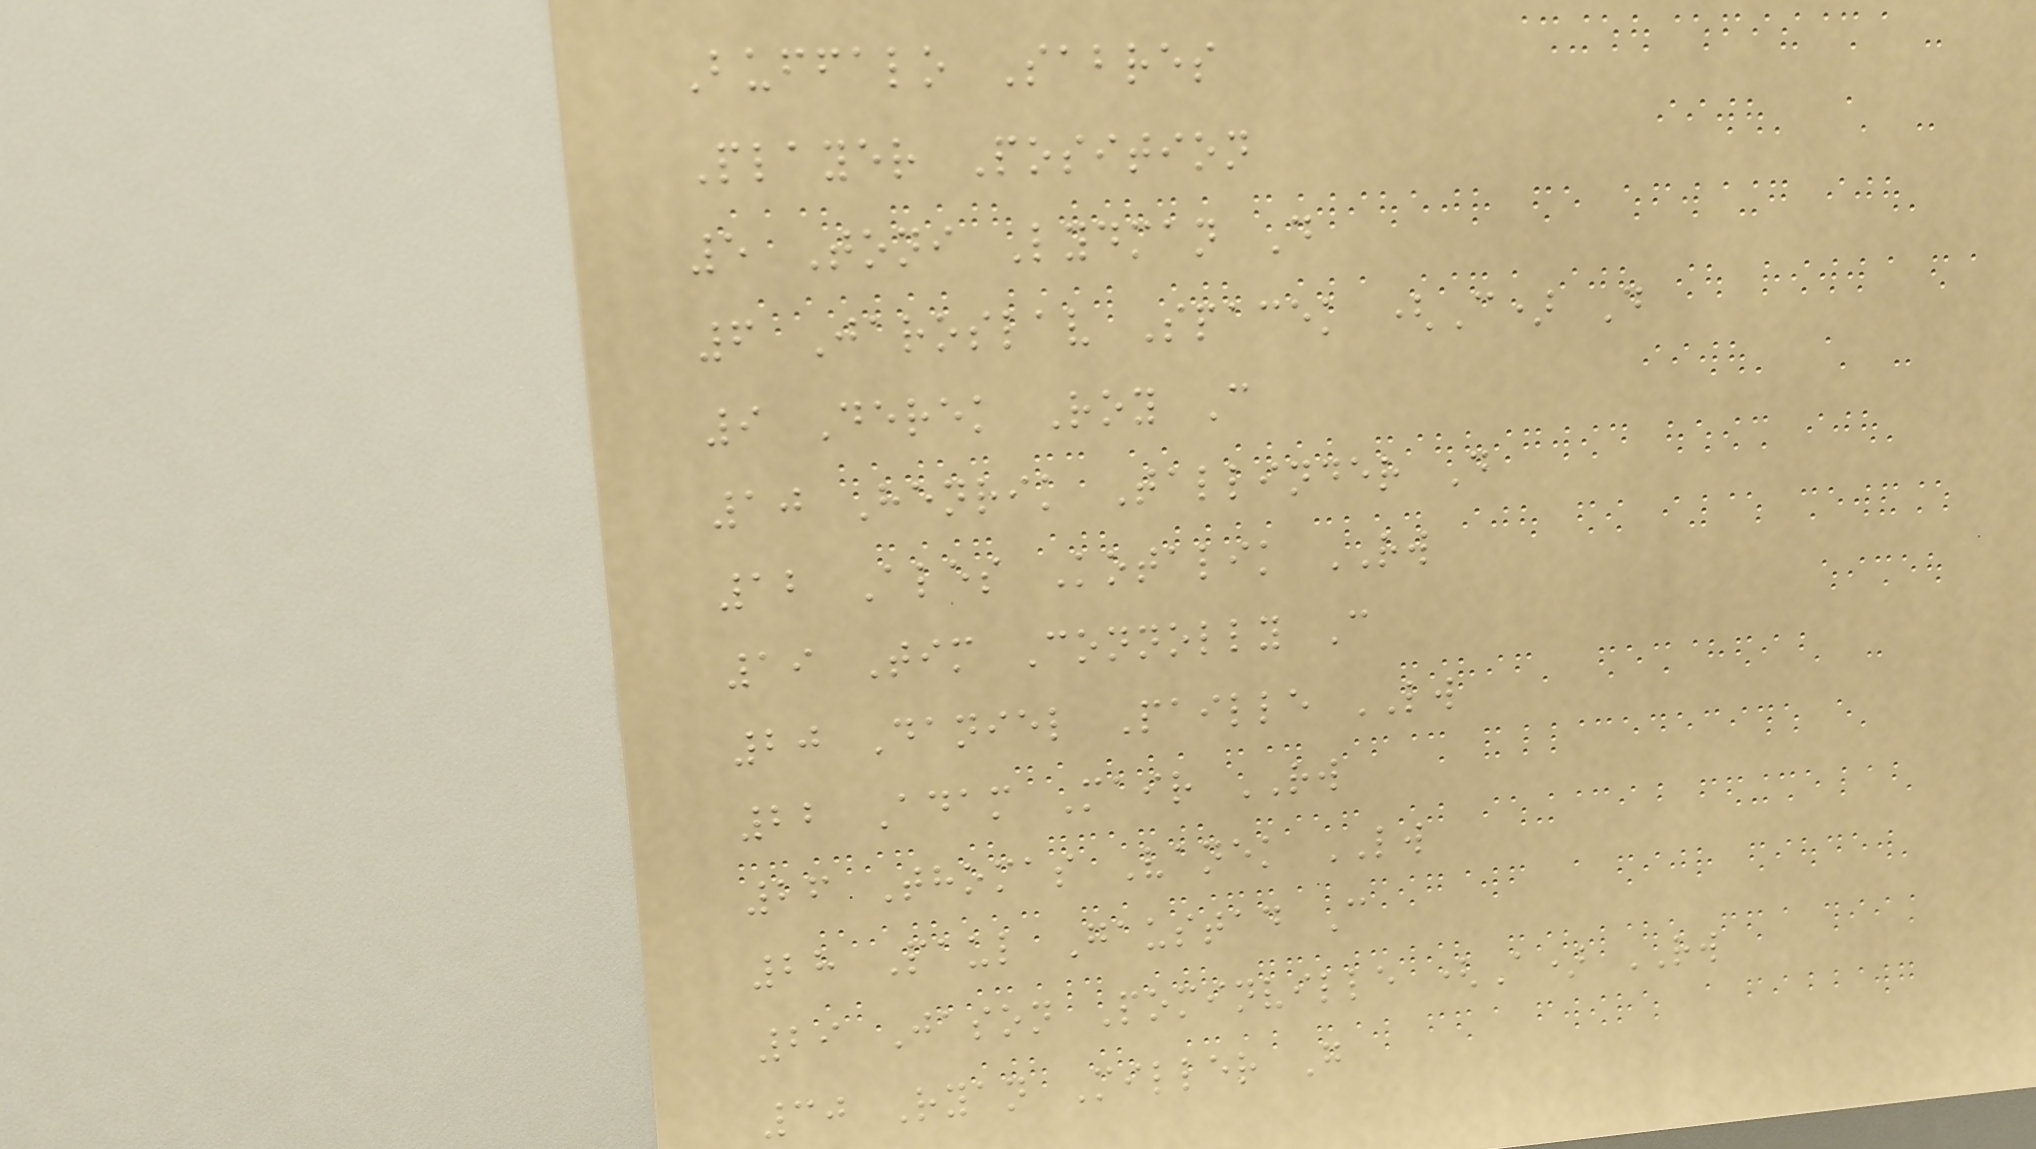Buffalo Sabres
Player Position
5 Toni Lydman D
6 Jaroslav Spacek (C) D
9 Derek Roy C
10 Henrik Tallinder D
12 Ales Kotalik RW
19 Tim Connolly C
20 Daniel Paille LW
22 Adam Mair RW
26 Thomas Vanek LW
28 Paul Gaustad C
29 Jason Pominville (A) RW
30 Ryan Miller G
